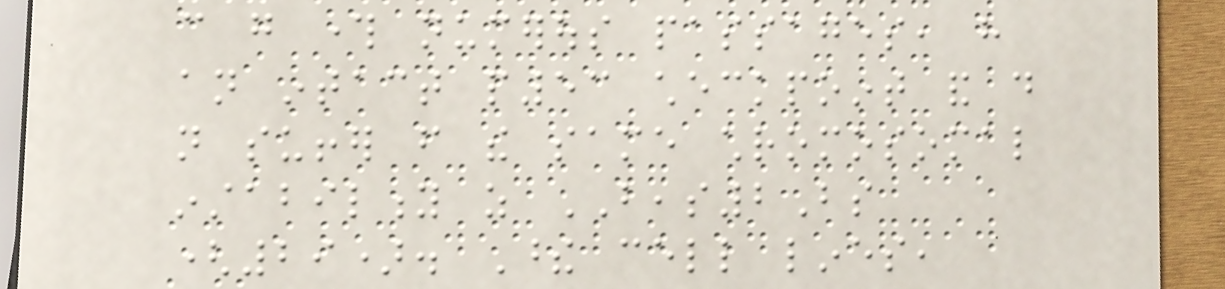can go through numerous passages, have
an intact p53 checkpoint and do
not suffer from the same chromosomal
instability as BEAS2Bs
(29). These cell lines,
